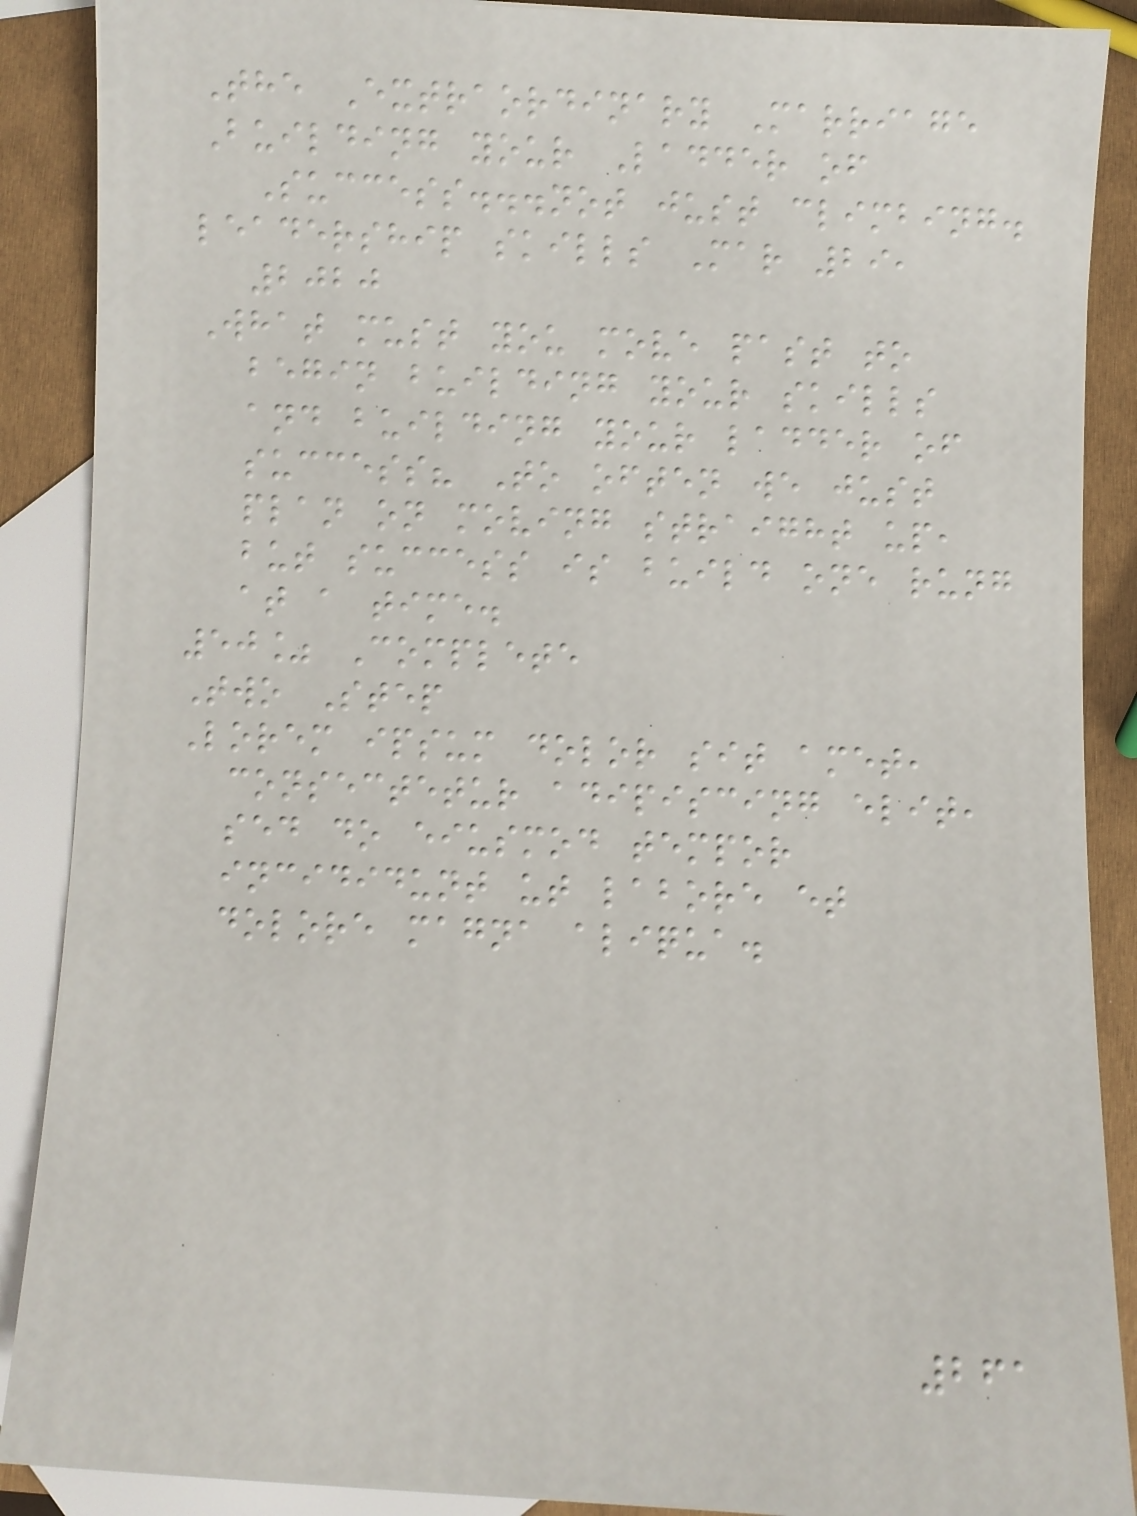The Extraordinary Marriage
Building your Ladder of
Success...not just climbing.
leadership skills Mar 29,
2020
What must you move past to
begin building your skills
and building your ladder of
success? To often we just
plan on moving straight up,
but success is build one rung
at a time.
50% Complete
Two Step
Lorem ipsum dolor sit amet,
consectetur adipiscing elit,
sed do eiusmod tempor
incididunt ut labore et
dolore magna aliqua.
261
